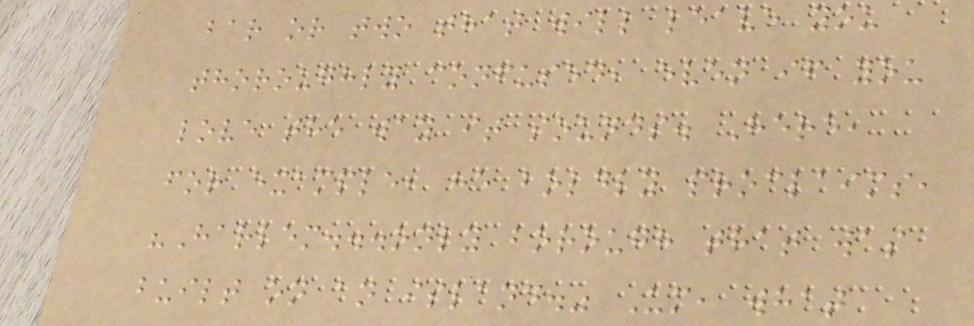bar or two that will leave you
thoroughly confused, even if you
love the way it sounds. Here,
for example, he boldly proclaims,
"Harlem...only borough that was
built on an island." Um, what
